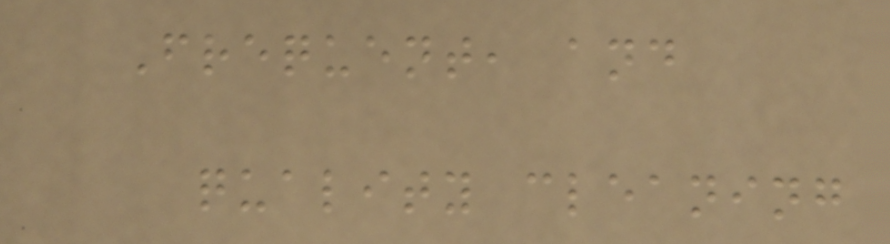Frequent, and
quality cleaning
